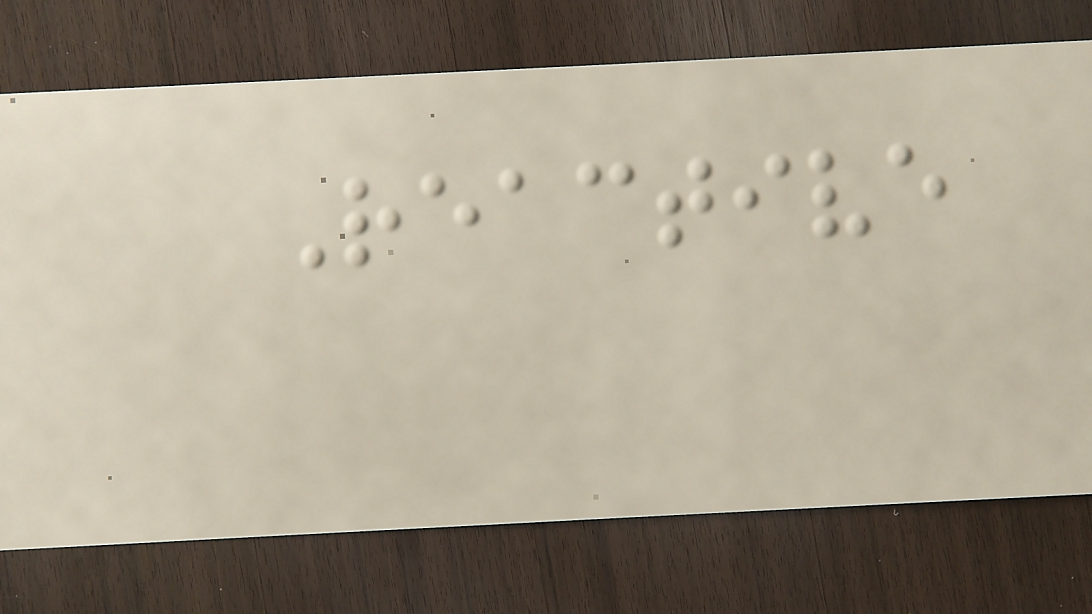Reactive
